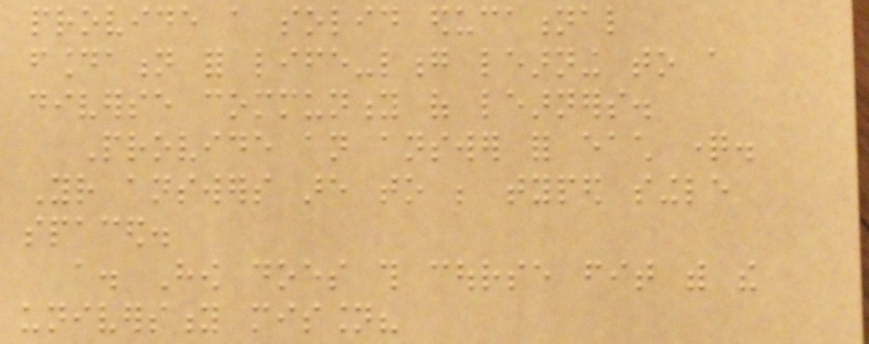provide a solid educational
foundation for life-long learning to a
diverse community of learners.
Provide an answer for each question.
Your answers are to be typed single
spaced.
a. How does this course fit with the
university mission?
